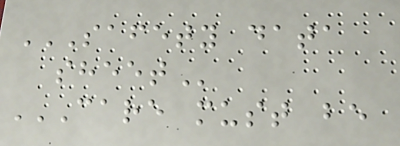SAFETY DATA
SHEET
CARE MUST BE
